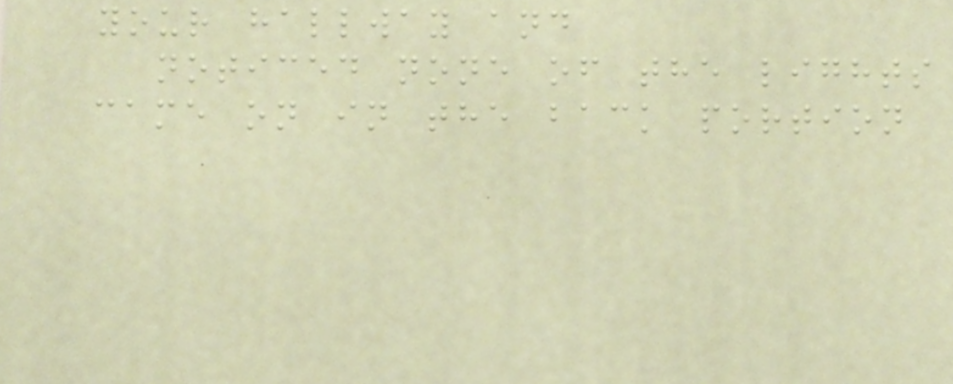your hallway and
noticed none of the lights
came on in the back portion
